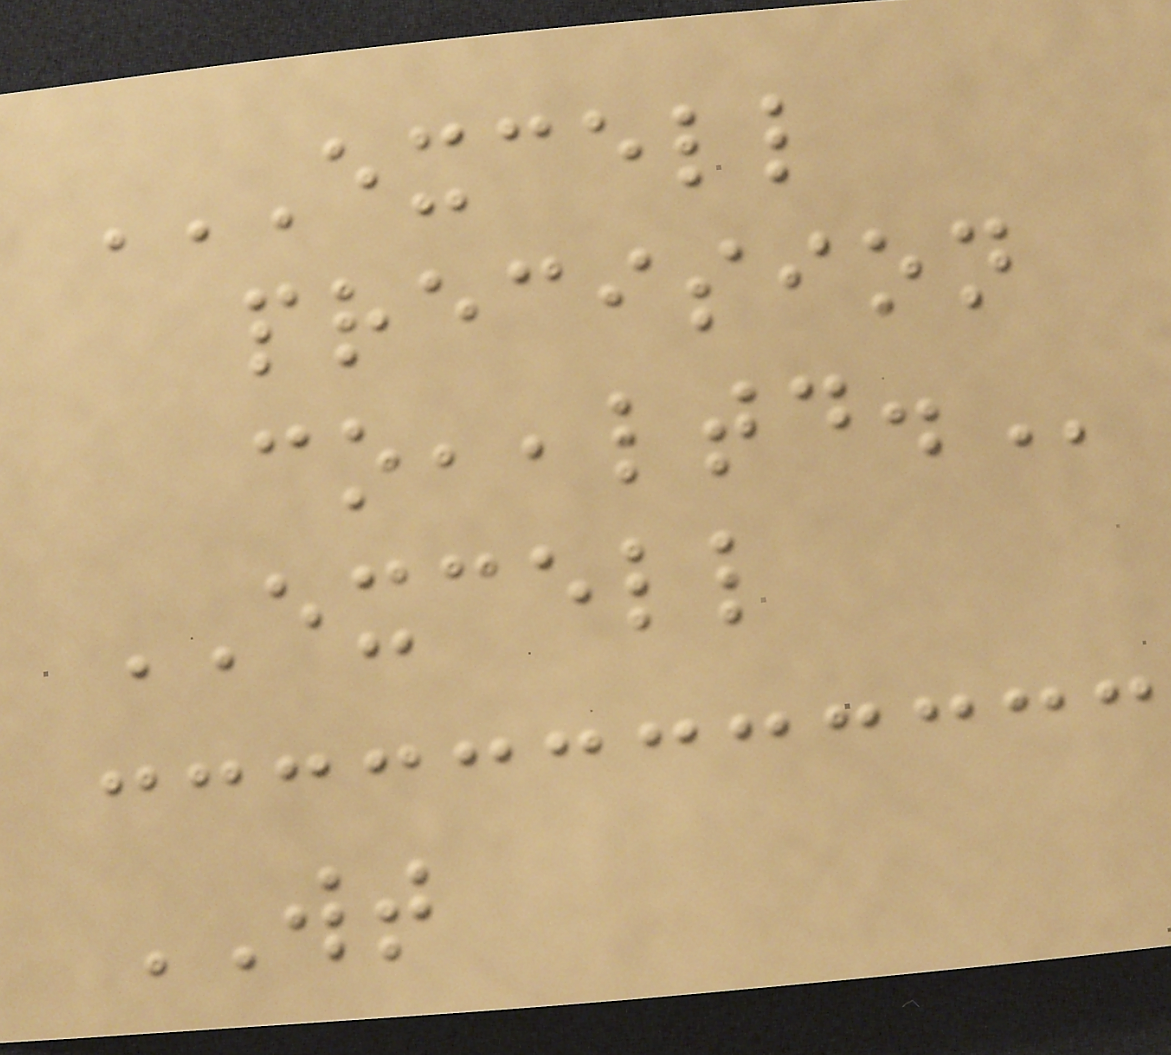EXCELL
PRECISION
CO,,LTD.
EXCELL
WT
